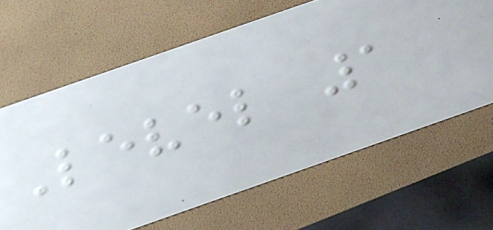Level 1
